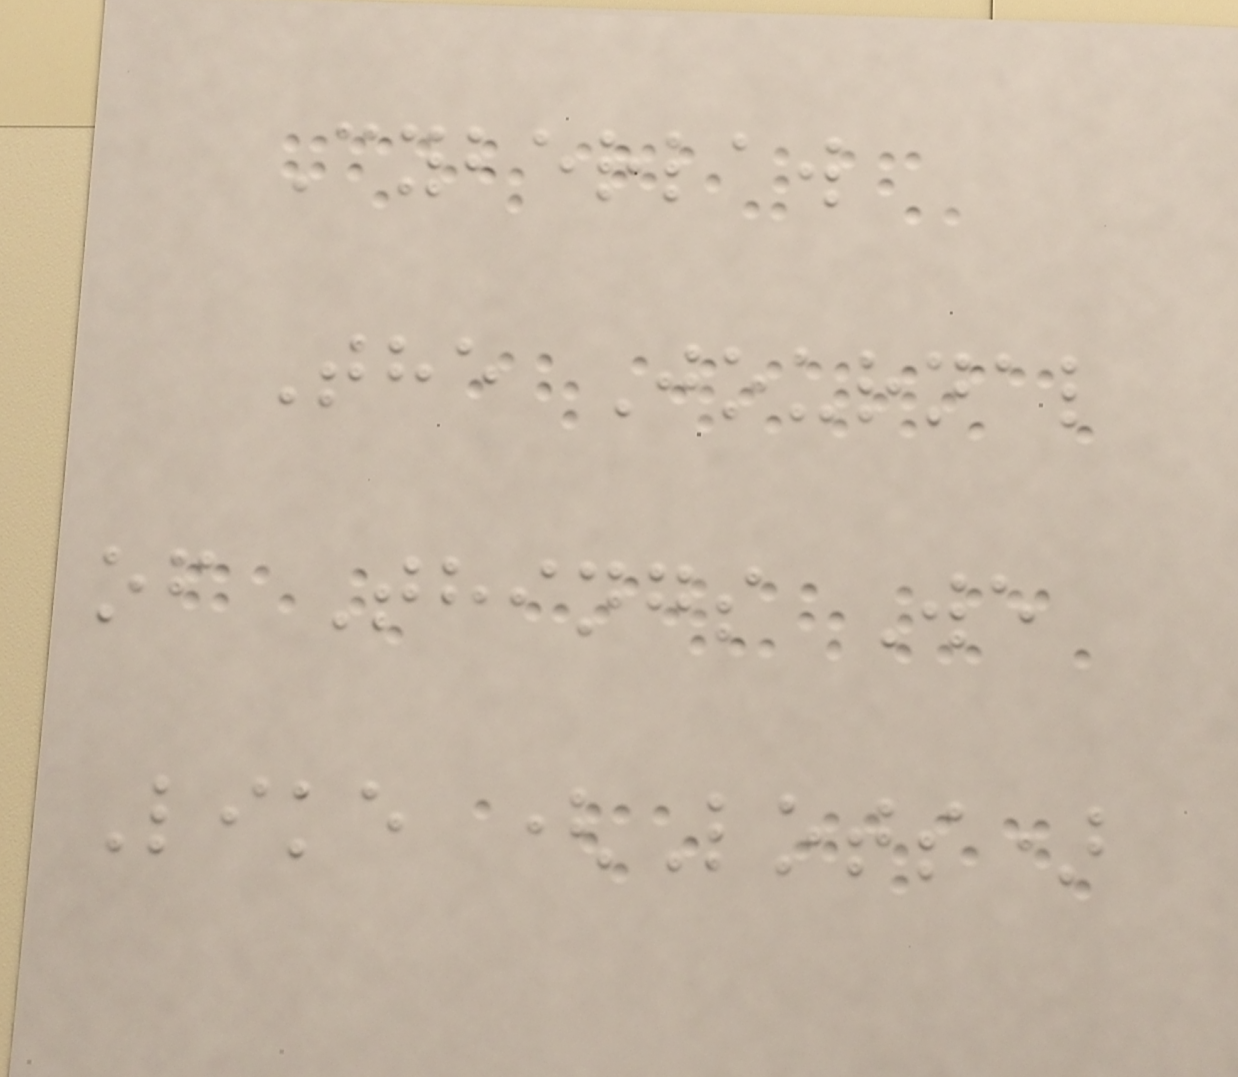Cyberlaw
The Journal
of Things We
Like (Lots)
